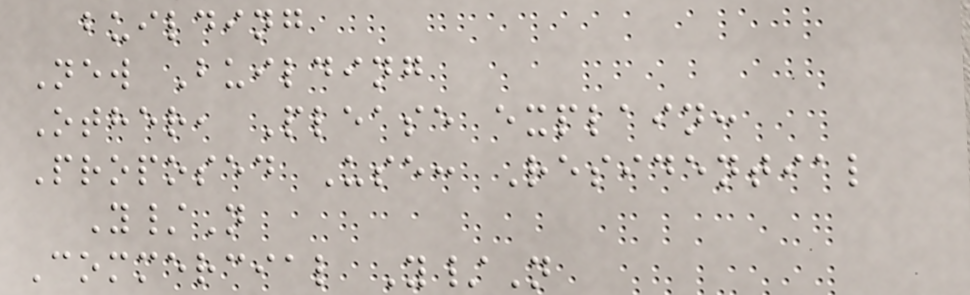building
New Building
Other, Please explain:
Proposed Use: Residential
Y/N
Commercial Y/N
